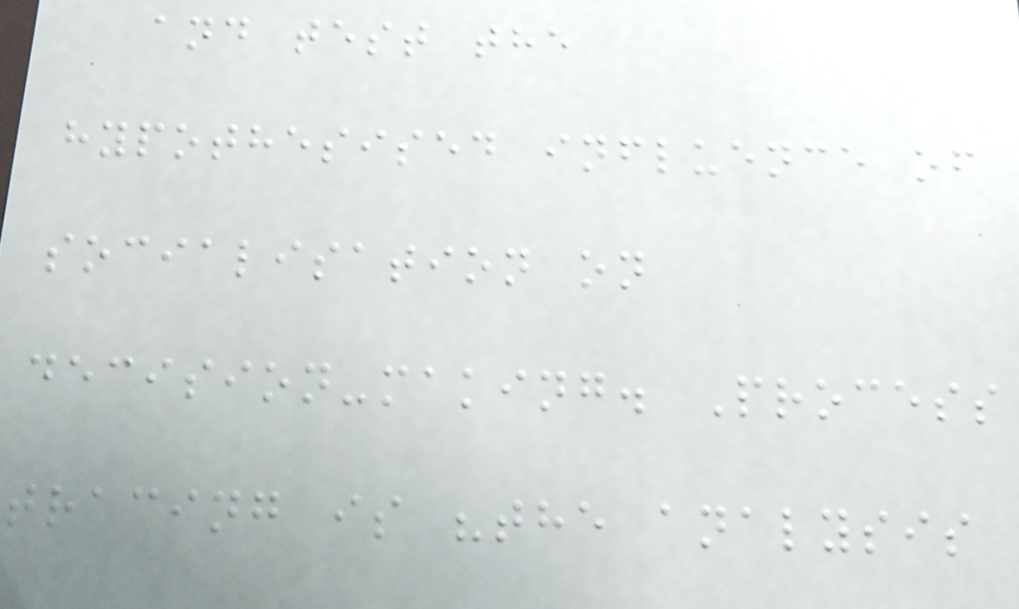and test the
hypothesised influence of
socialisation on
decision-making. Process
tracing is "the analysis
